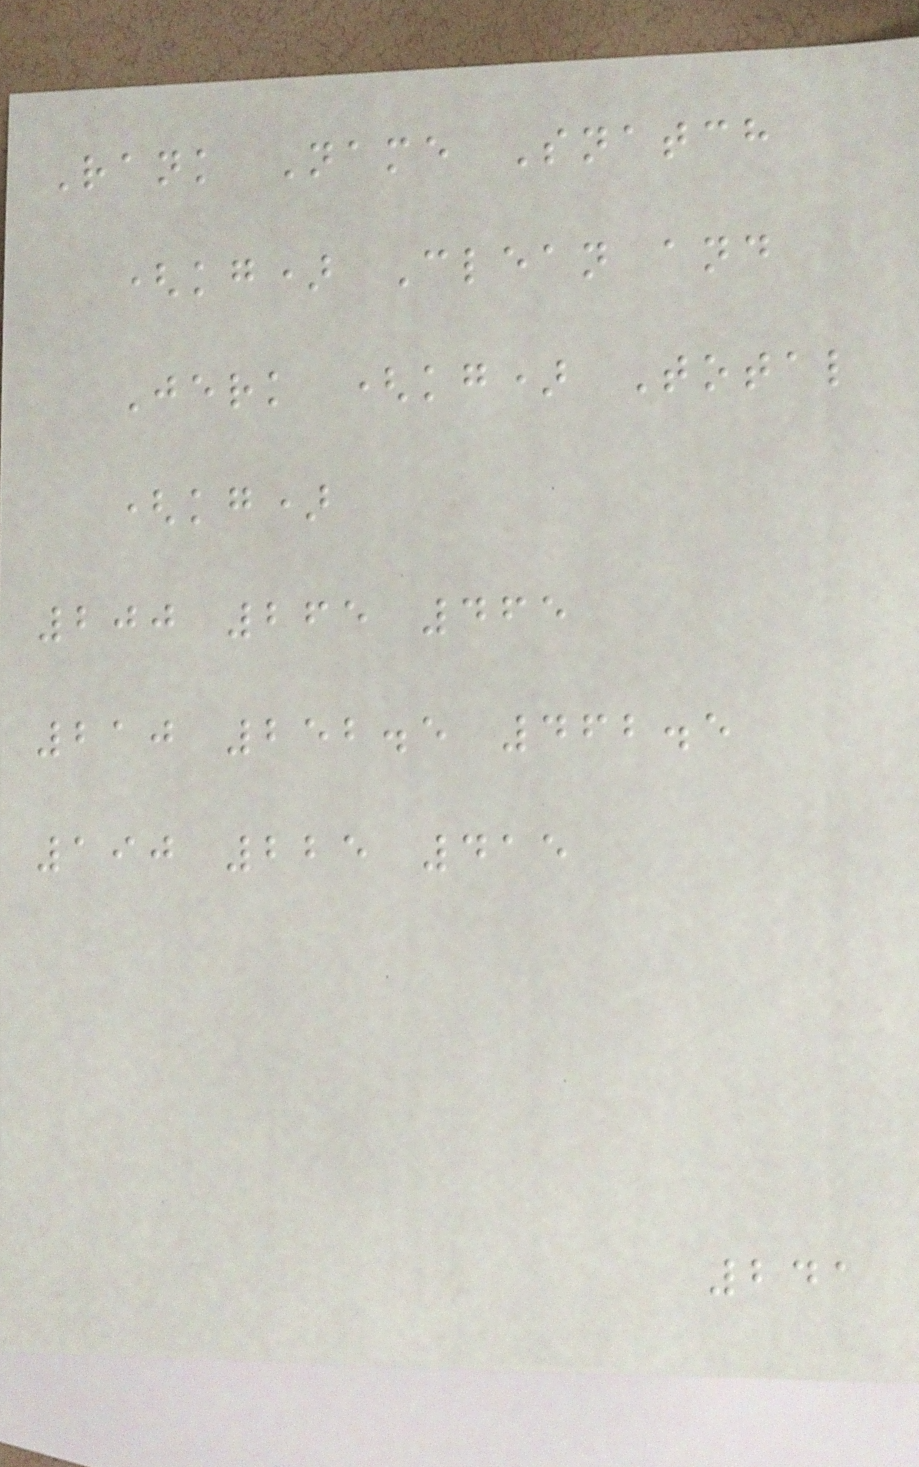Rank Name Snatch
(kg) Clean and
Jerk (kg) Total
(kg)
200 265 465
210 252.5 462.5
190 225 415
241
